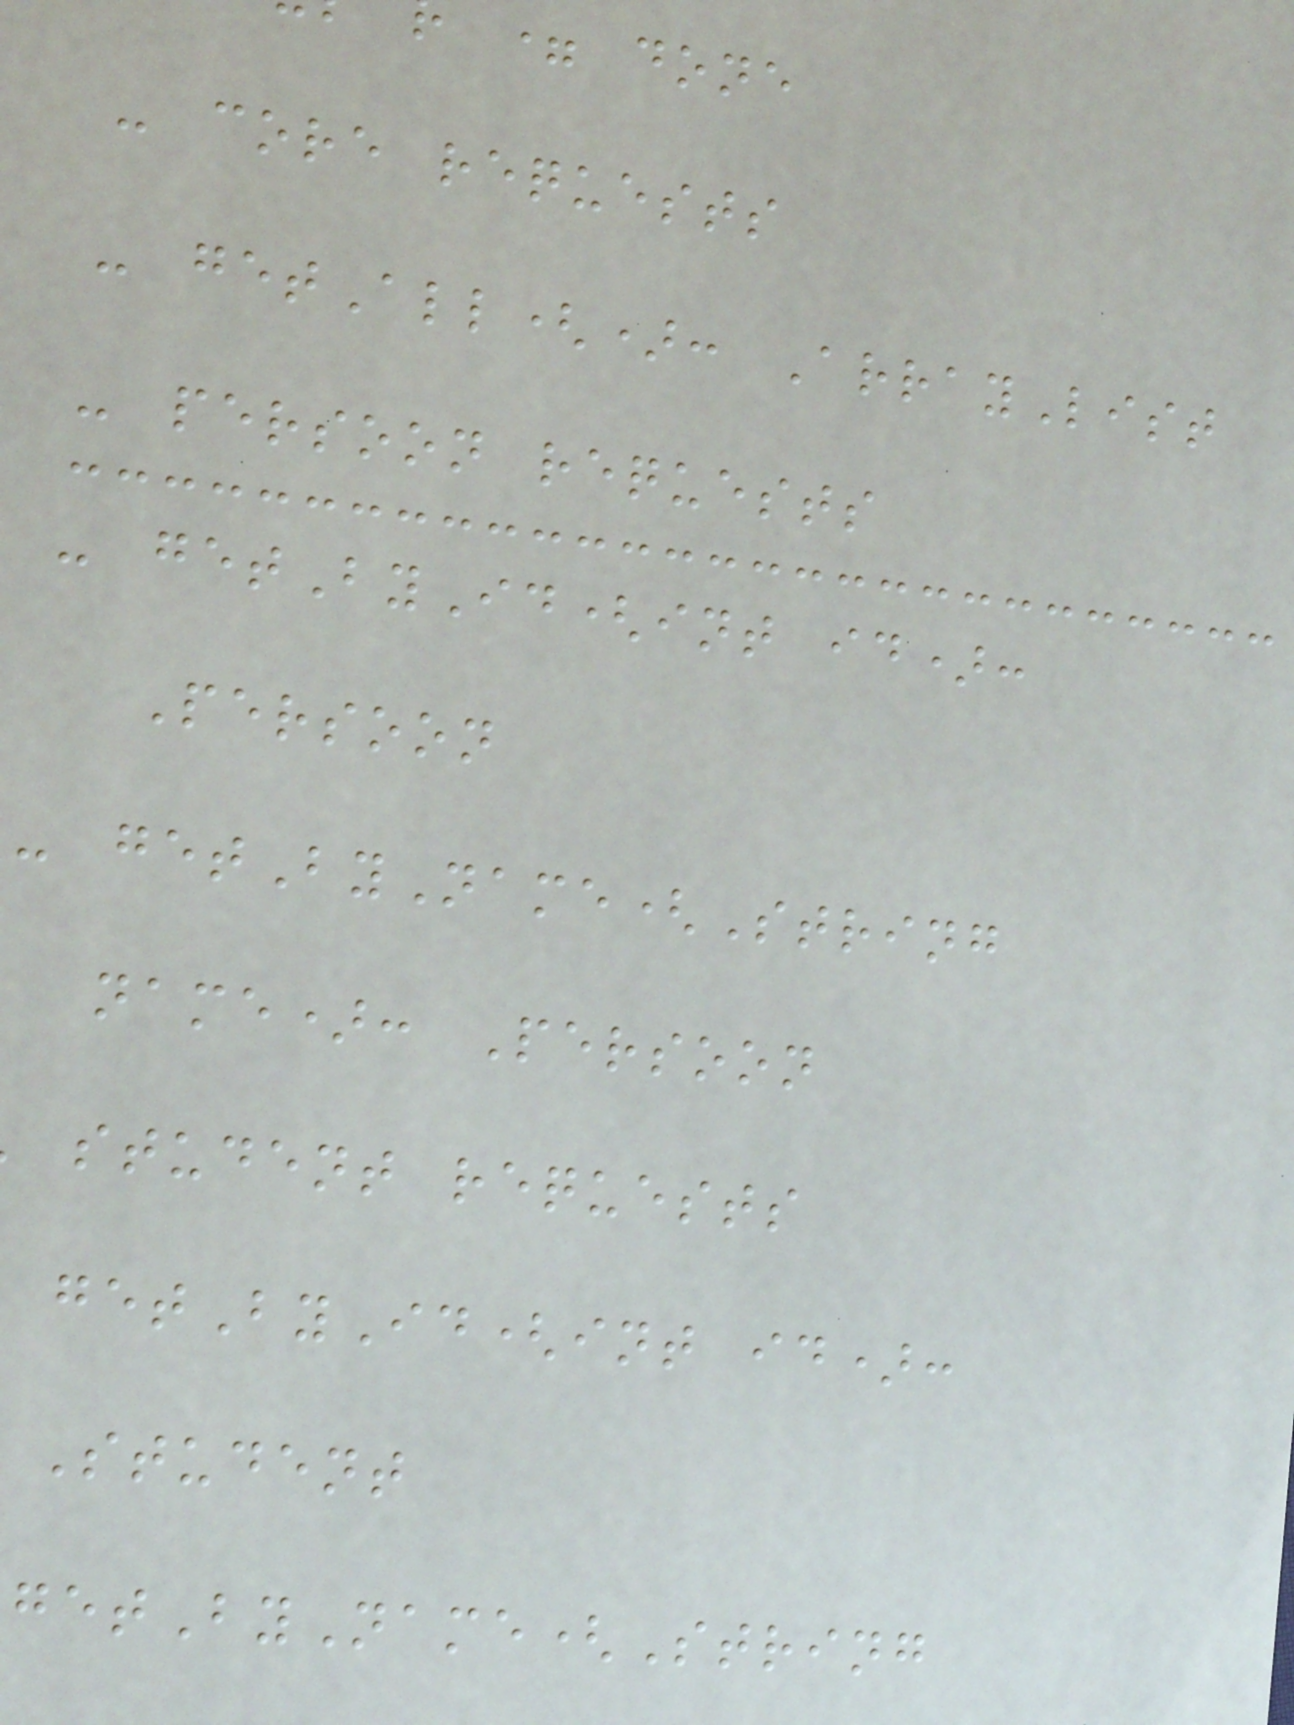= done
- core requests
- getAll(): ArrayList
- persoon requests
- getById(int id):
Persoon
- getByName(String
name): Persoon
student requests
getById(int id):
Student
getByName(String
